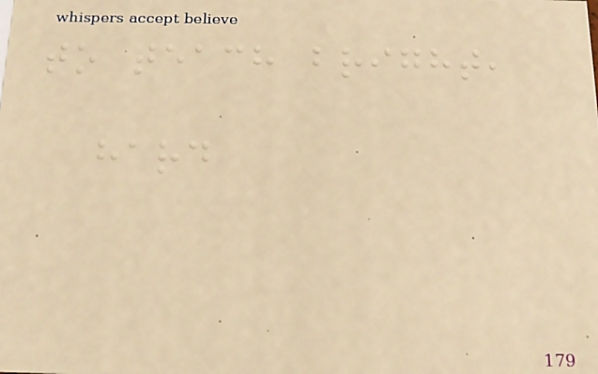to teach bright,
hard
